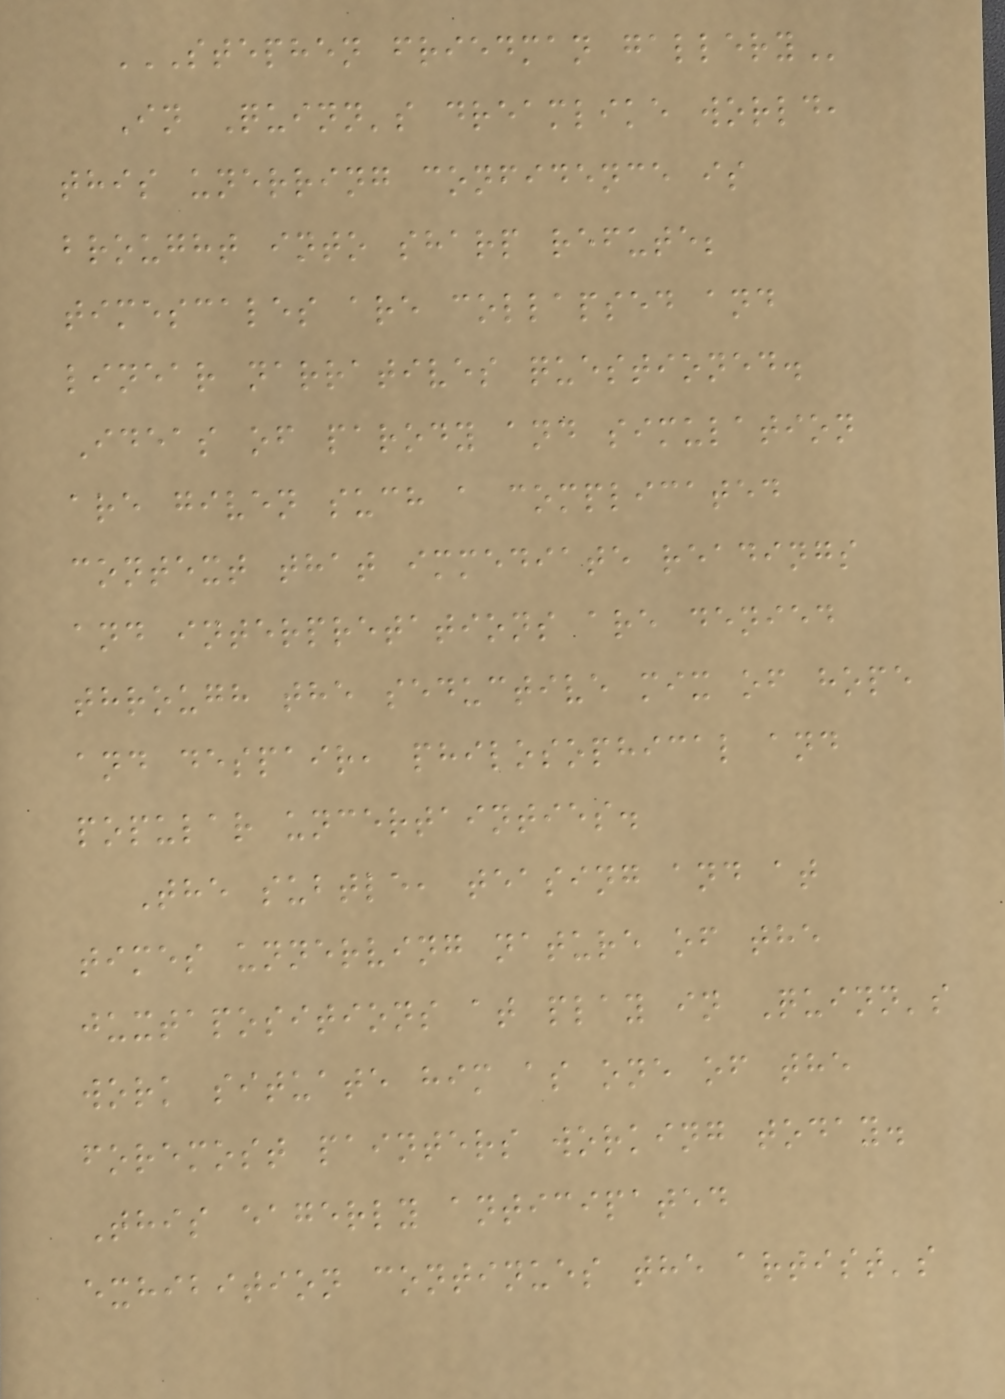STEPHEN FRIEDMAN GALLERY
In Quinn's dreamlike world,
this unerring confidence is
brought into sharp refute;
timescales are collapsed and
linear narratives questioned.
Ideas of parody and simulation
are given such a complicated
context that immediate readings
and interpretations are denied
through the seductive mix of hope
and despair, philosophical and
popular uncertainties.
The subtle, teasing and at
times unnerving nature of the
juxtapositions at play in Quinn's
work situate him as one of the
foremost painters working today.
This eagerly anticipated
exhibition continues the artist's
